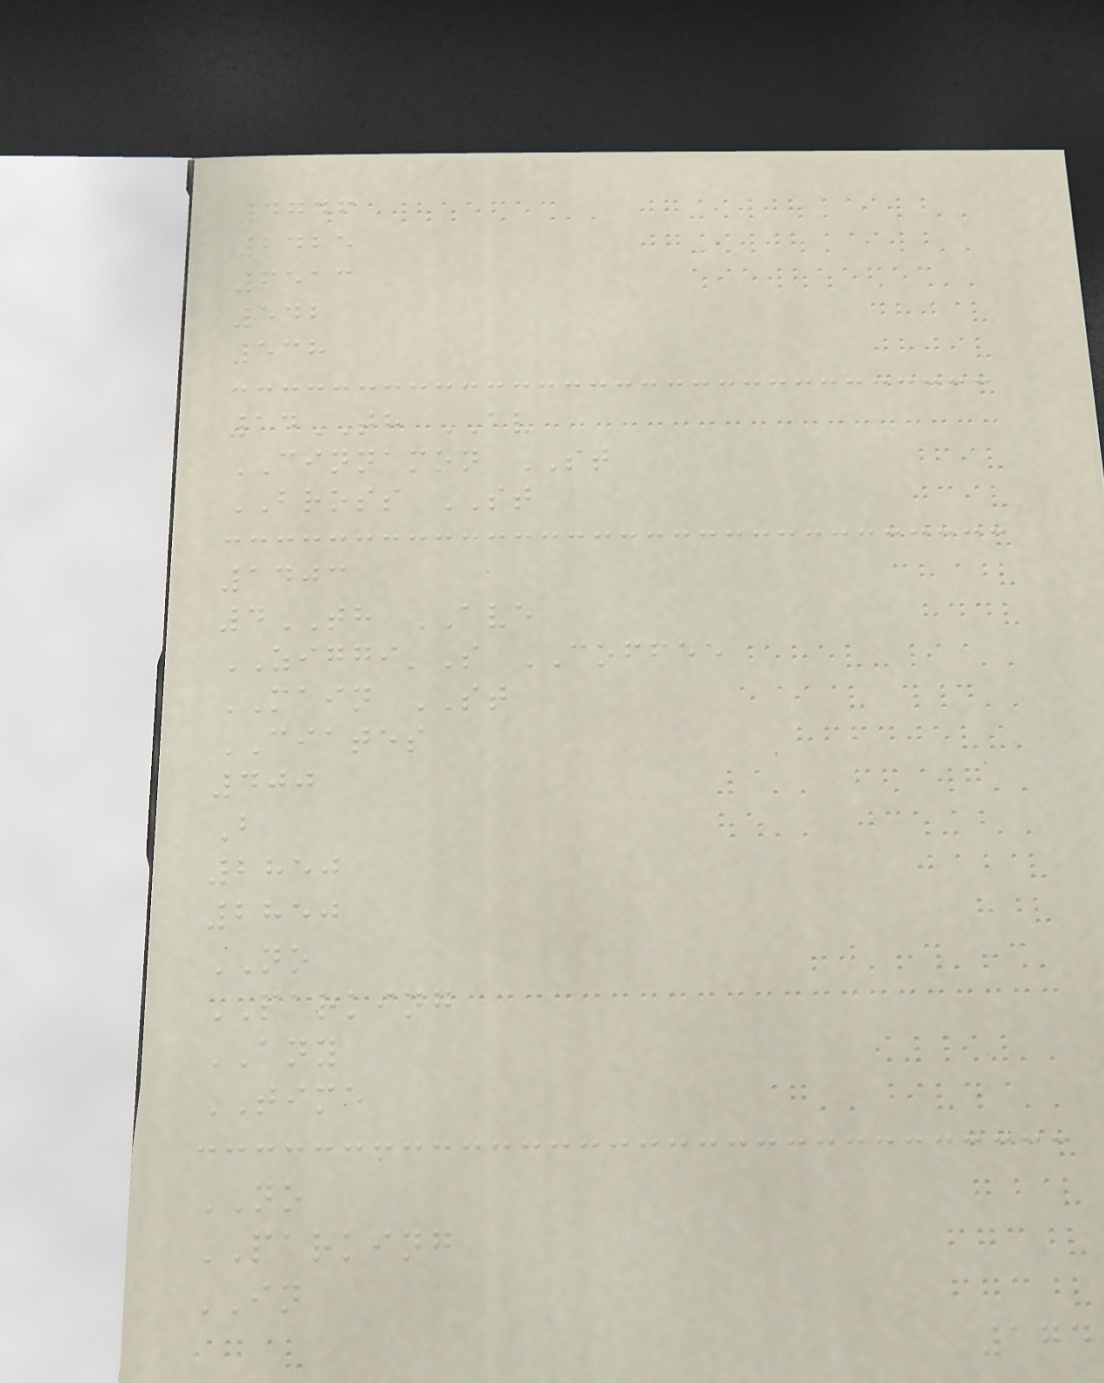4746
2425
6513
542
538
14TH AV
CINNAMON ST
BROSS ST
1403
4TH AVE
ZIGGI'S COFFEE
MAIN ST
CIATES
400
B
2850
2850
NO
PARKING
ANY
TIME
NO
PARKING
IN
174
